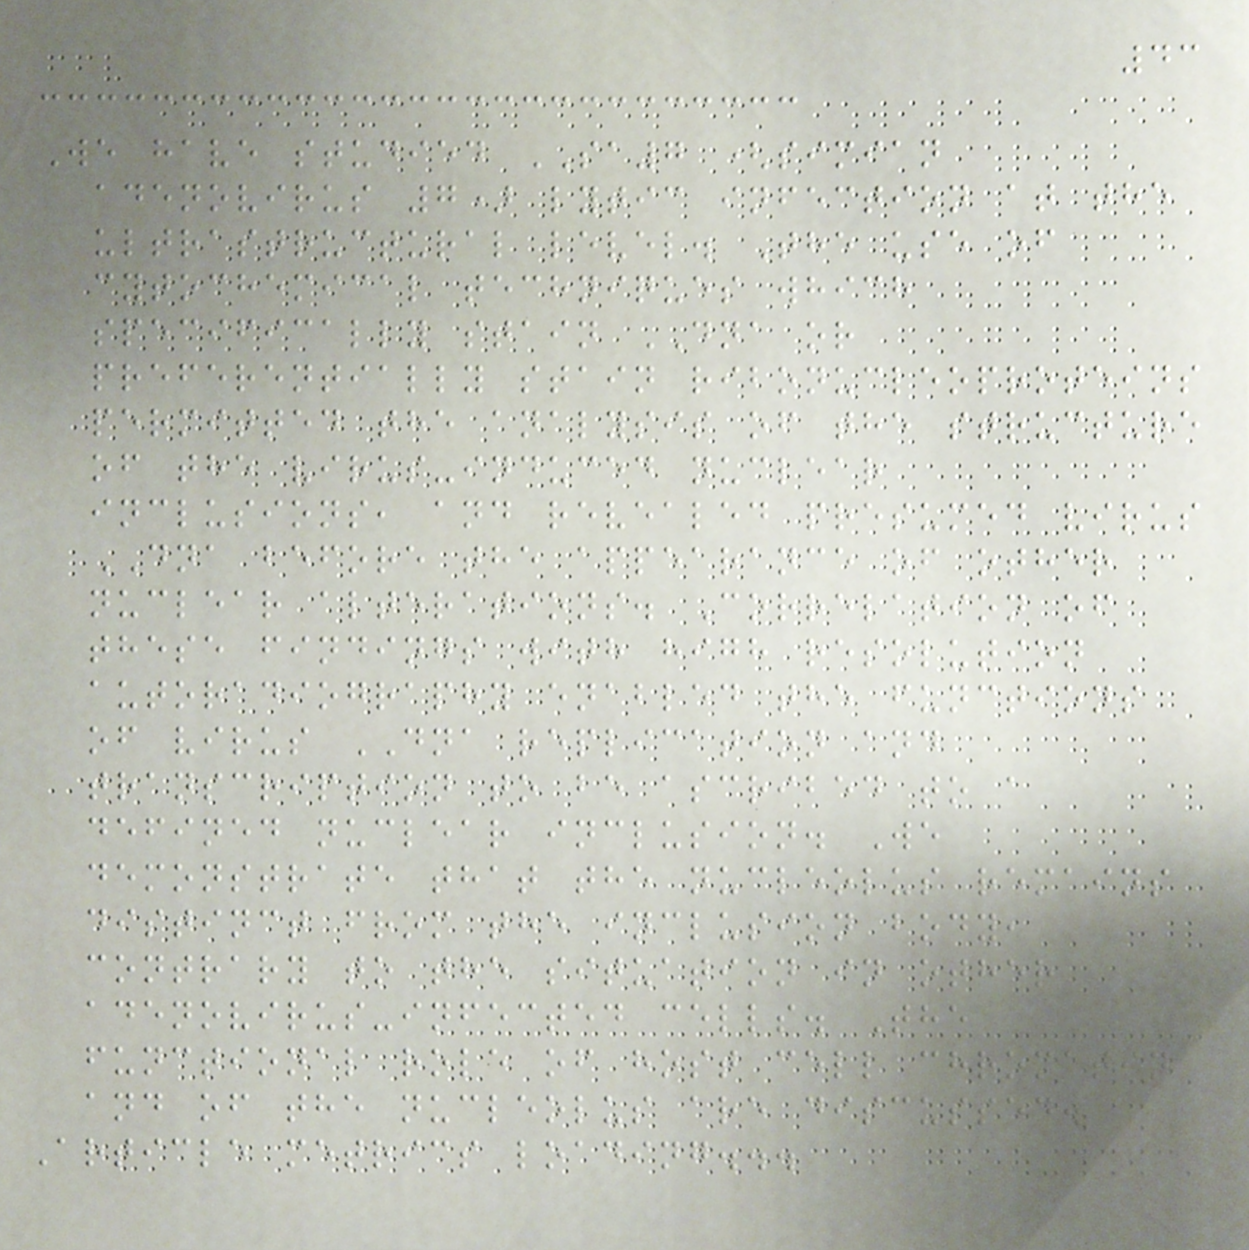43
We have studied SA7 (simian
adenovirus 7) lytic infection at the
ultrastructural level. The use of
cytochemical techniques which
specifically stain DNA or
preferentially stain ribonucleoproteins
permitted the analysis of the structure
of the virus-induced nuclear
inclusions, and revealed presumed virus
DNA before the appearance of other
nuclear alterations. Correlation of
these findings with high resolution
autoradiography enabled the functions
of virus DNA replication and
transcription to be ascribed to a
defined nuclear inclusion. We
demonstrate that the nucleolus remains
distinct from the inclusion body,
contrary to the situation in other
adenovirus-infected cells. The
functional role of host cell chromatin
and of the nucleolus are discussed.
Article metrics loading...
